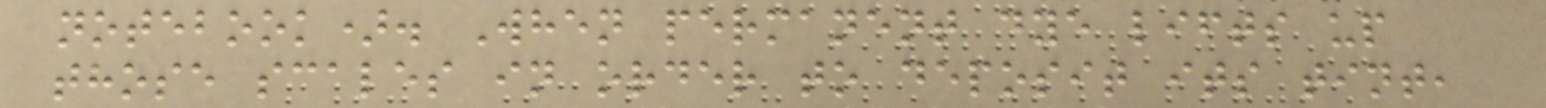notebook). When permanent dye lifts up
those scales in order to deposit its tint,
